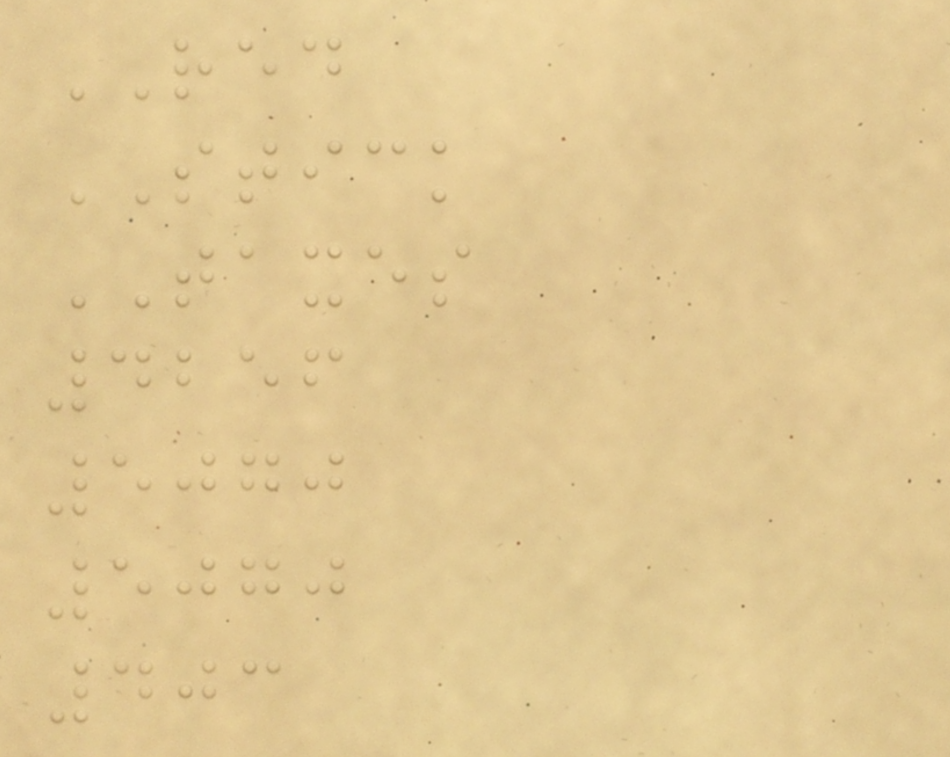RED
STICK
TAXES
4256
5070
5070
403
